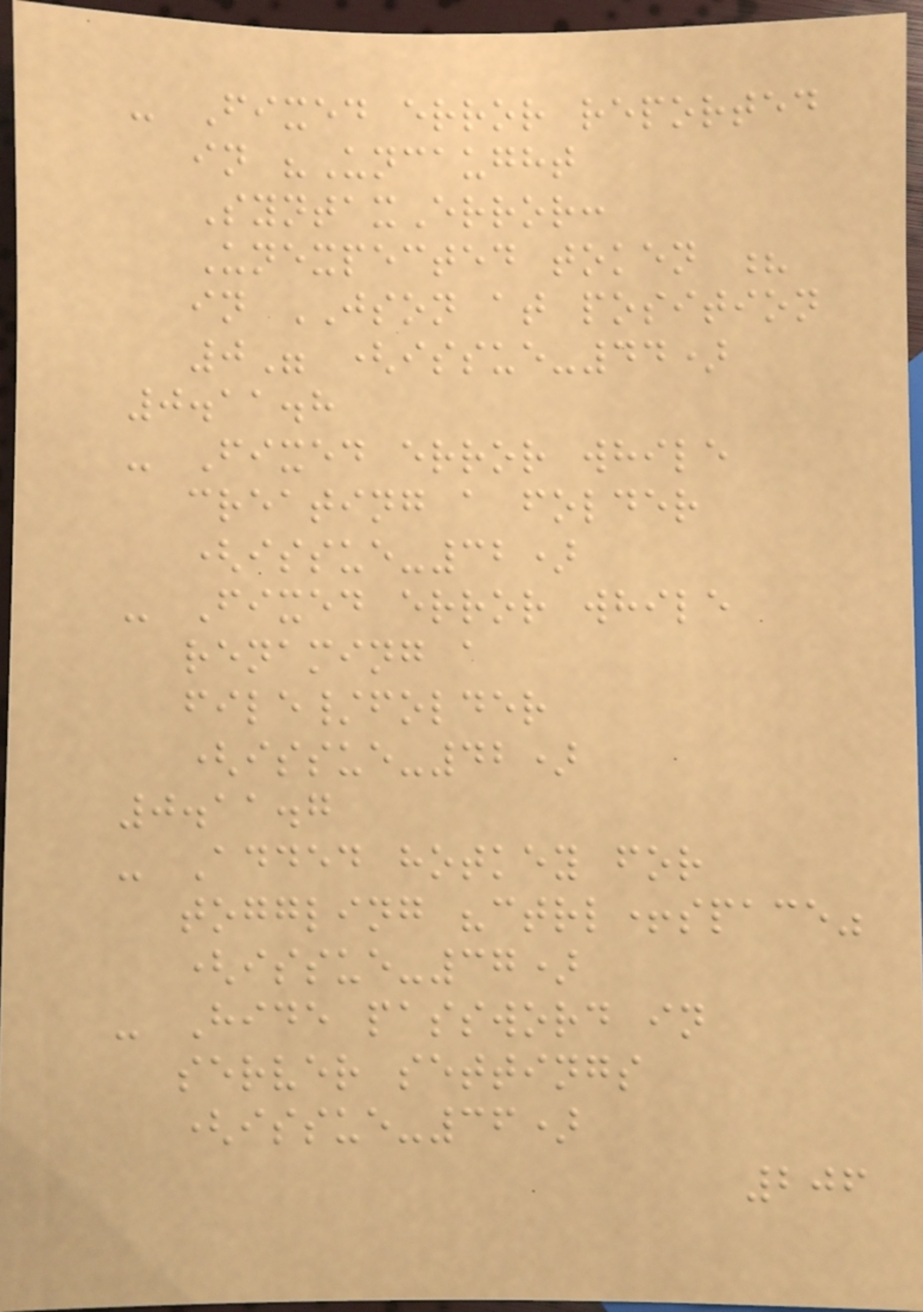- Fixed error reported
in "Uncaught
SyntaxError:
Unexpected token ?
in JSON at position
0" (issue-44)
0.11.8
- Fixed error while
creating a folder
(issue-32)
- Fixed error while
renaming a
file/folder
(issue-42)
0.11.7
- Added hotkey for
toggling "ctrl+space"
(issue-37)
- Hide password in
server settings
(issue-36)
206
